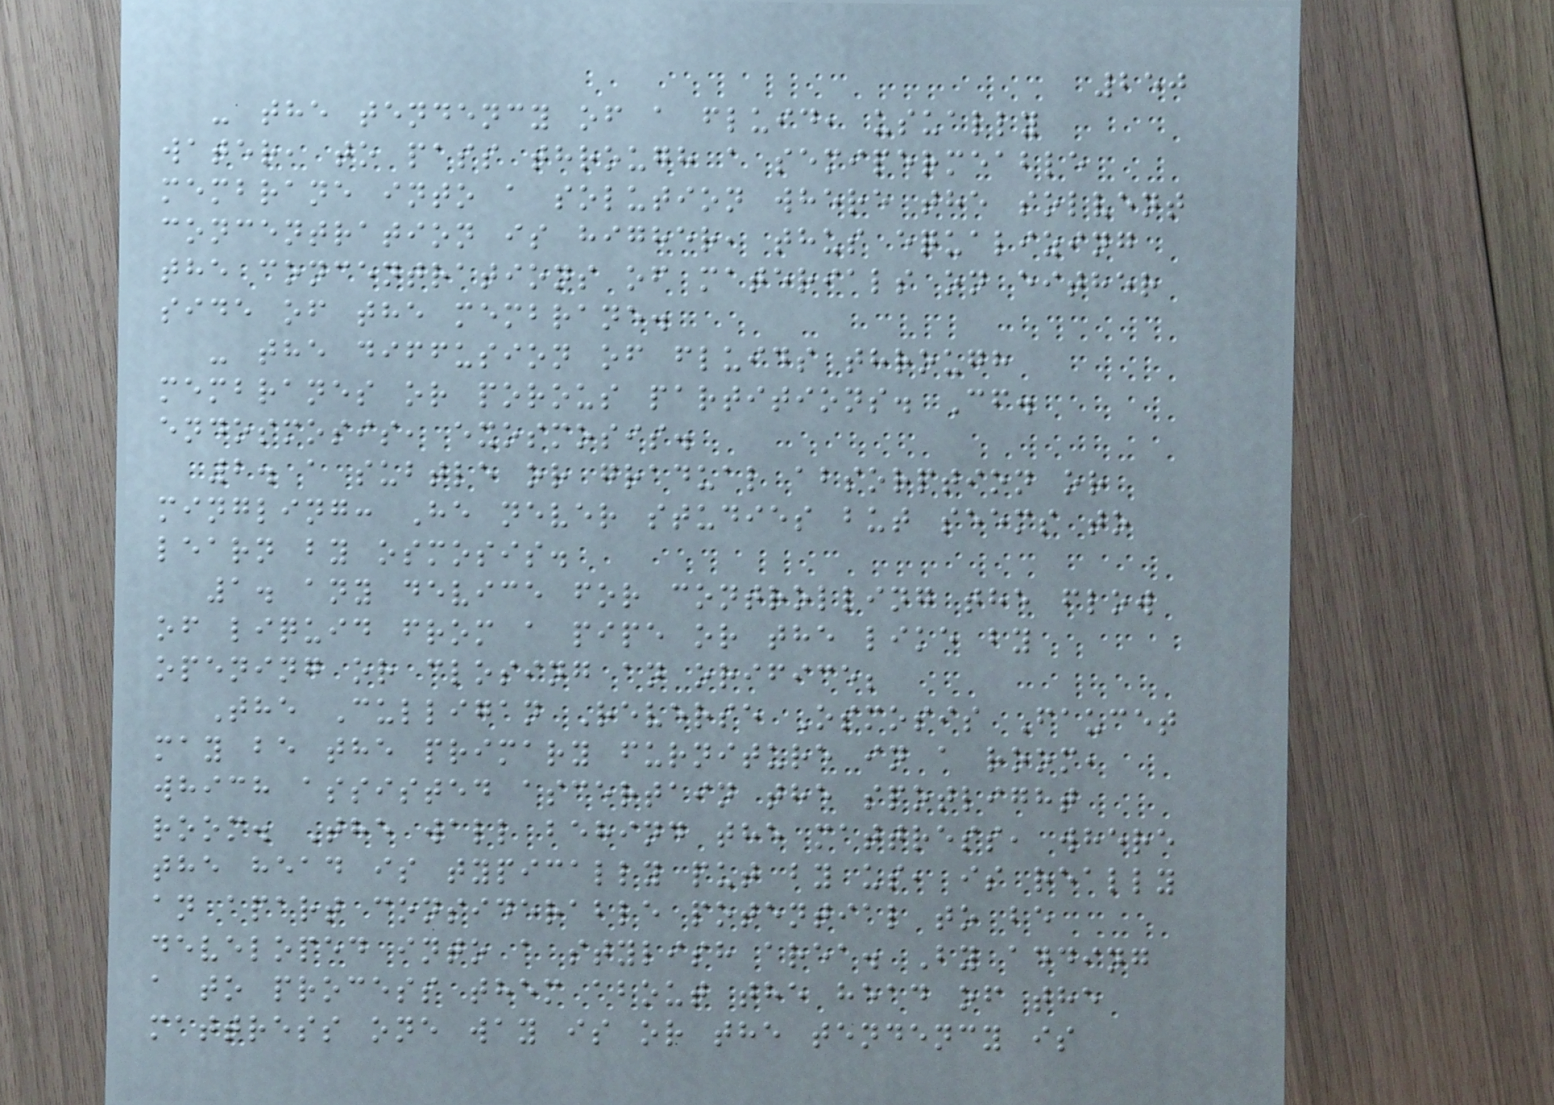250
- the tendency of a fluid, usually
water, to pass through a semipermeable
membrane into a solution where the solvent
concentration is higher, thus equalizing
the concentrations of materials on either
side of the membrane.
- the diffusion of fluids through
membranes or porous partitions. Cf.
endosmosis, exosmosis.
2. a subtle or gradual absorption or
mingling: He never studies but seems to
learn by osmosis.
1. any device for controlling the flow
of liquid from a pipe or the like by
opening or closing an orifice;
The Culligan Reverse Osmosis Faucet
may be the primary furniture in a room,
which assisted ascertain the spotlight
room. The wall behind the mattress, where
the head is typically put by us, is really
an apart considerable potential to be
developed into a stylish area. By adding
a to process them about the head of the
mattress one way is or the tendency is
